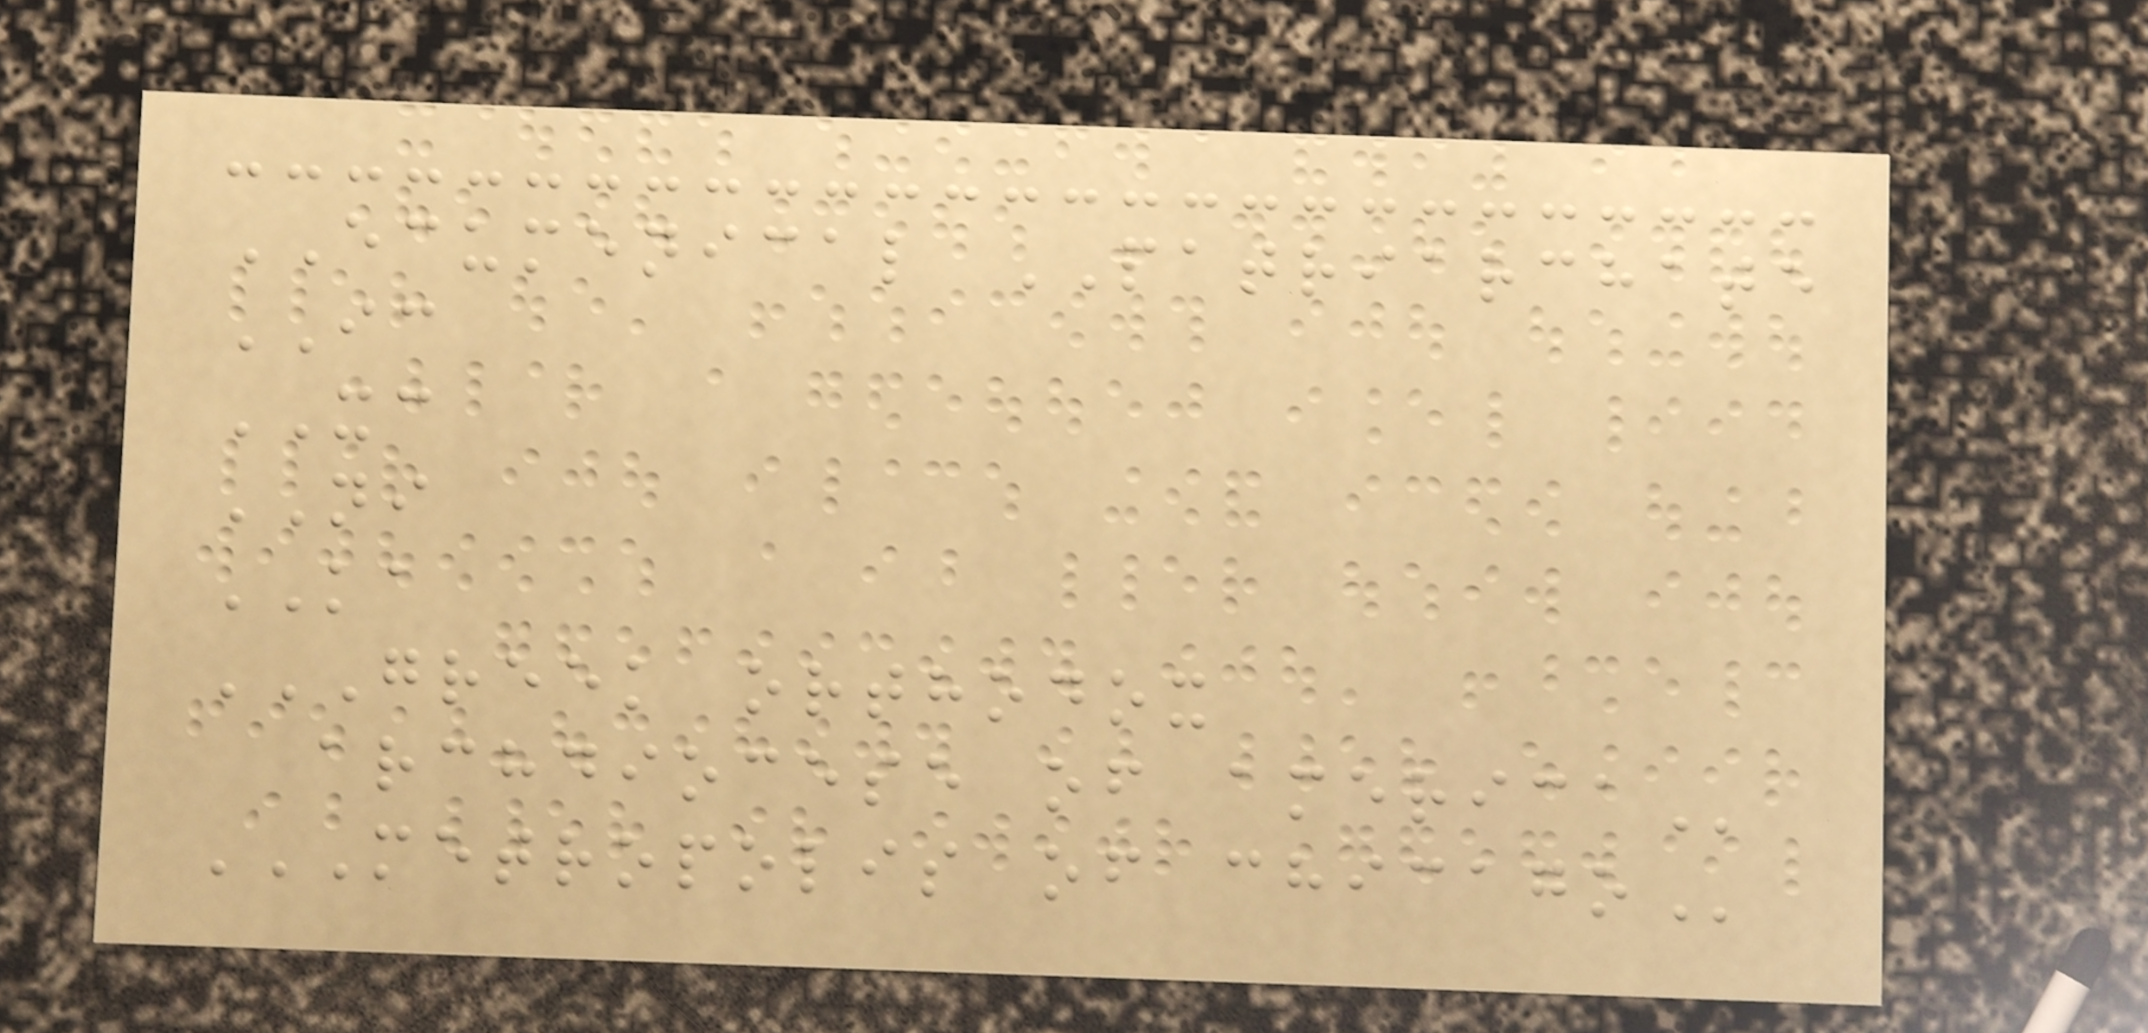ECUMENICAL PATRIARCHATE
IC
XC
NI
KA
GREEK ORTHODOX
ARCHDIOCESE OF AMERICA
METROPOLIS OF CHICAGO
